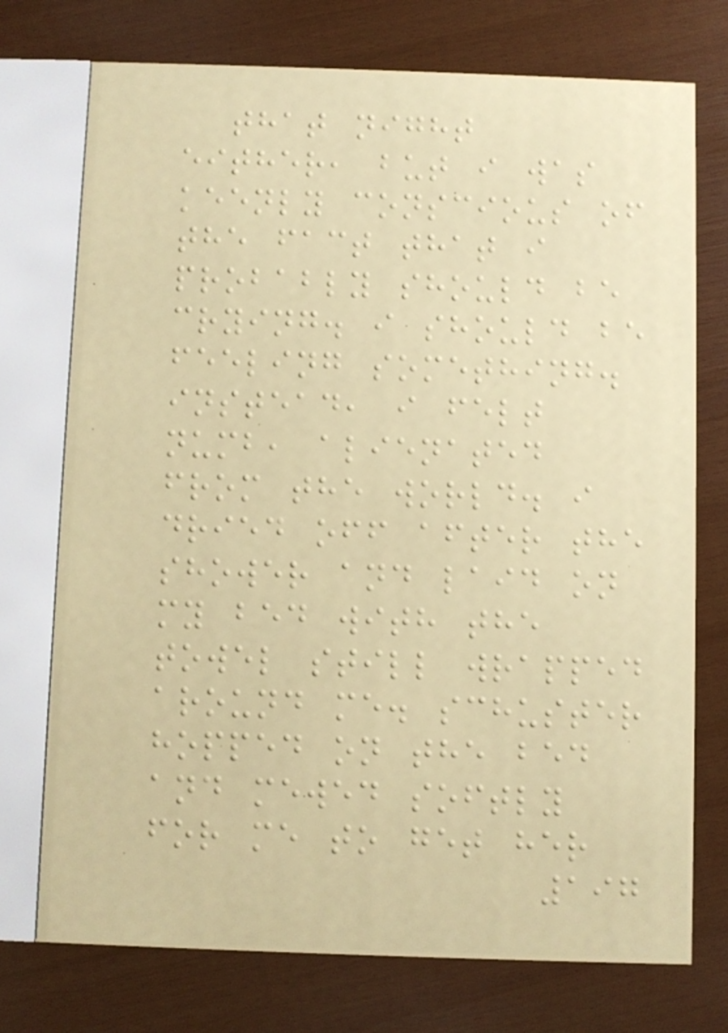that night
either, but i was
keenly conscious of
the fact that i
probably should be
crying. i should be
feeling something.
instead, i felt
numb, alienated
from the world. i
dried off after the
shower and laid on
my bed with the
towel still wrapped
around me. schuster
hopped on the bed
and mewed softly
for me to get her
197
